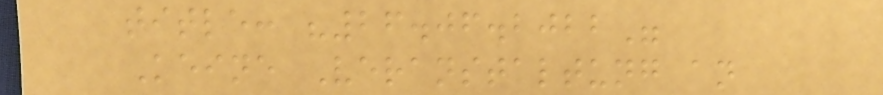title: "26.06.2022"
Keine Veranstaltung an
